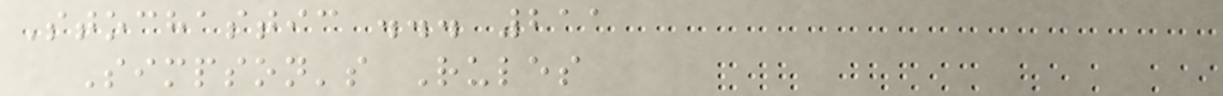Stochastic ... 211
Simpson's Rules
